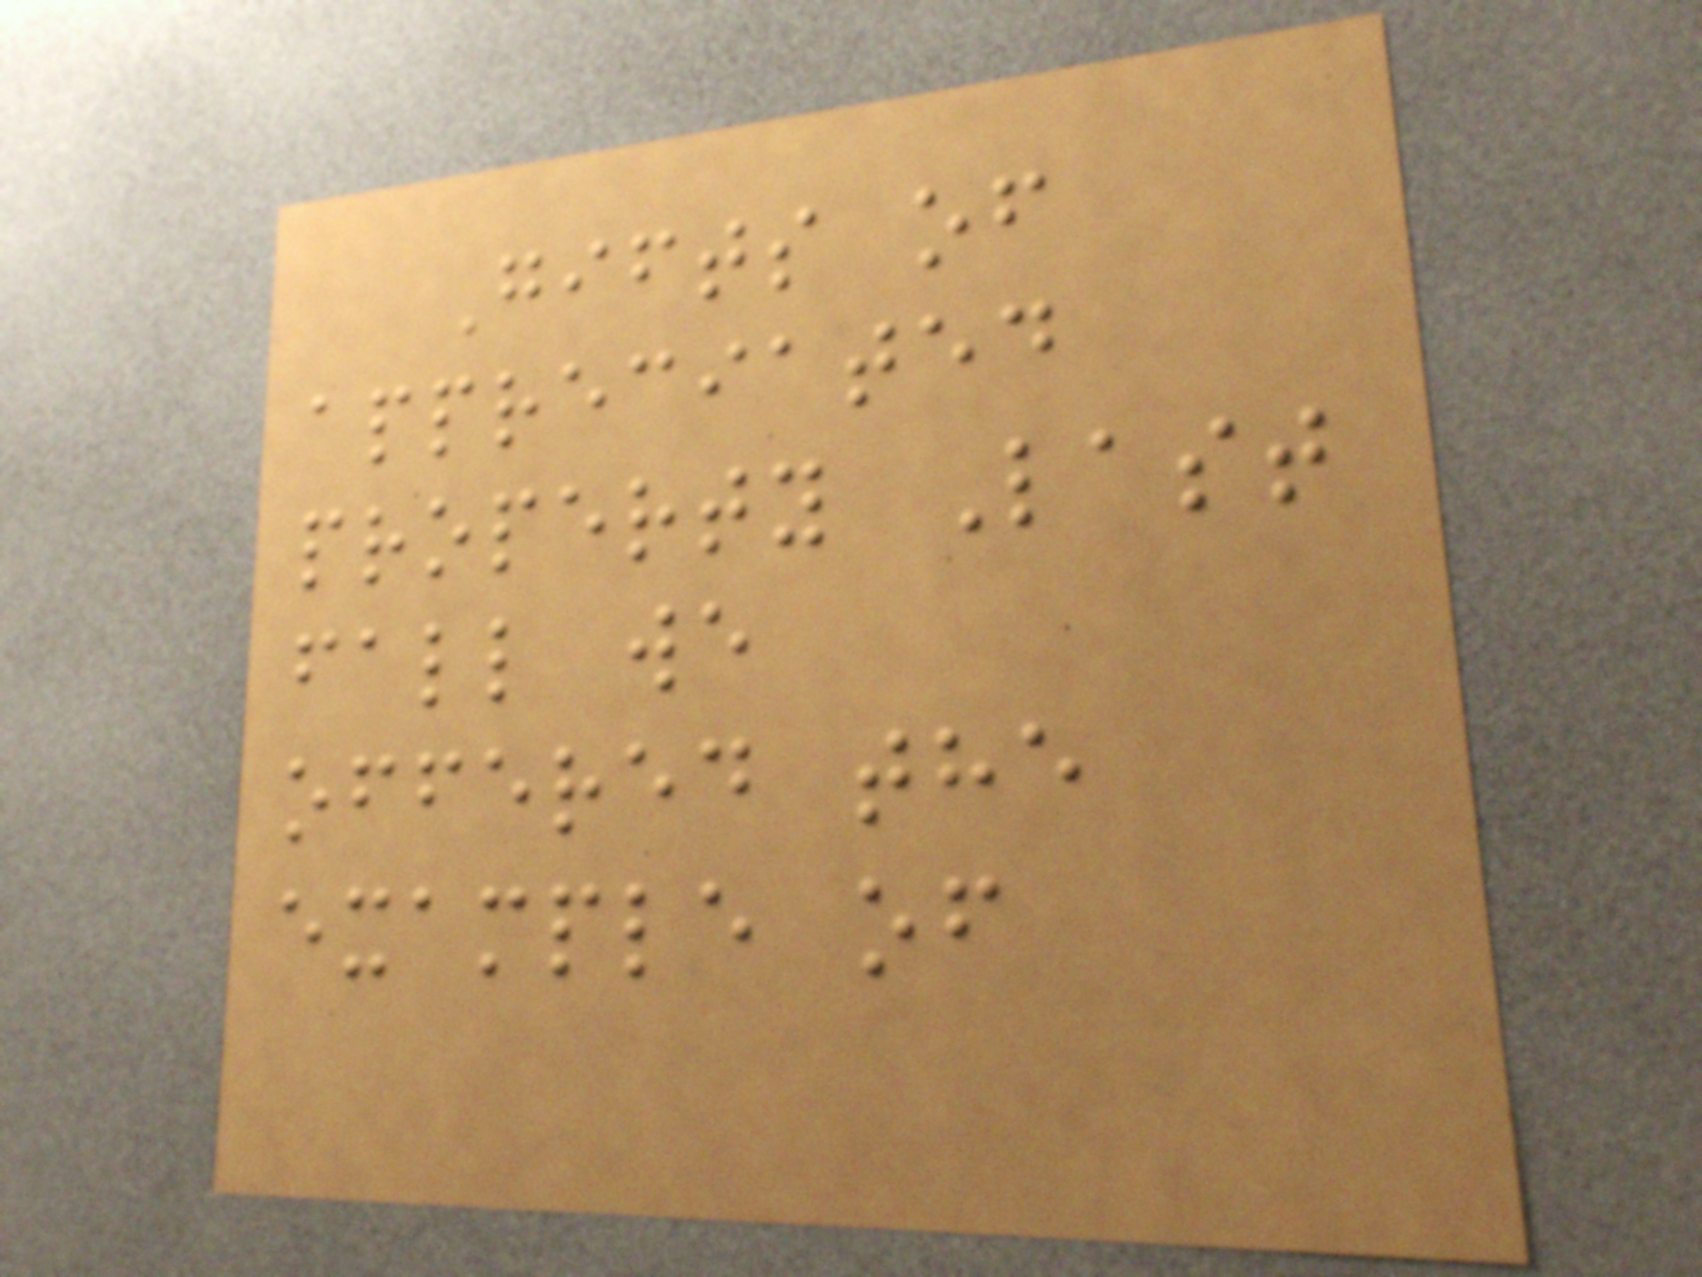Gifts of
appreciated
property Last
fall we
offered the
example of
